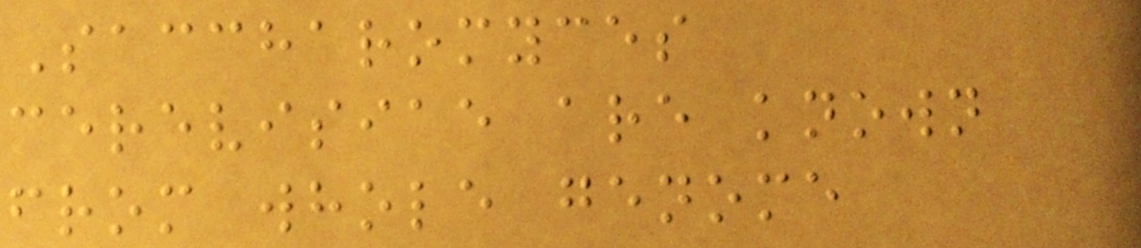Saccharomyces
cerevisiae are known
from whole genome
